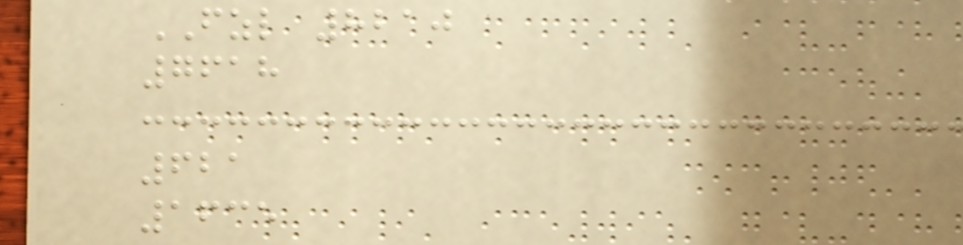FZL 8210
7618
621
1635
